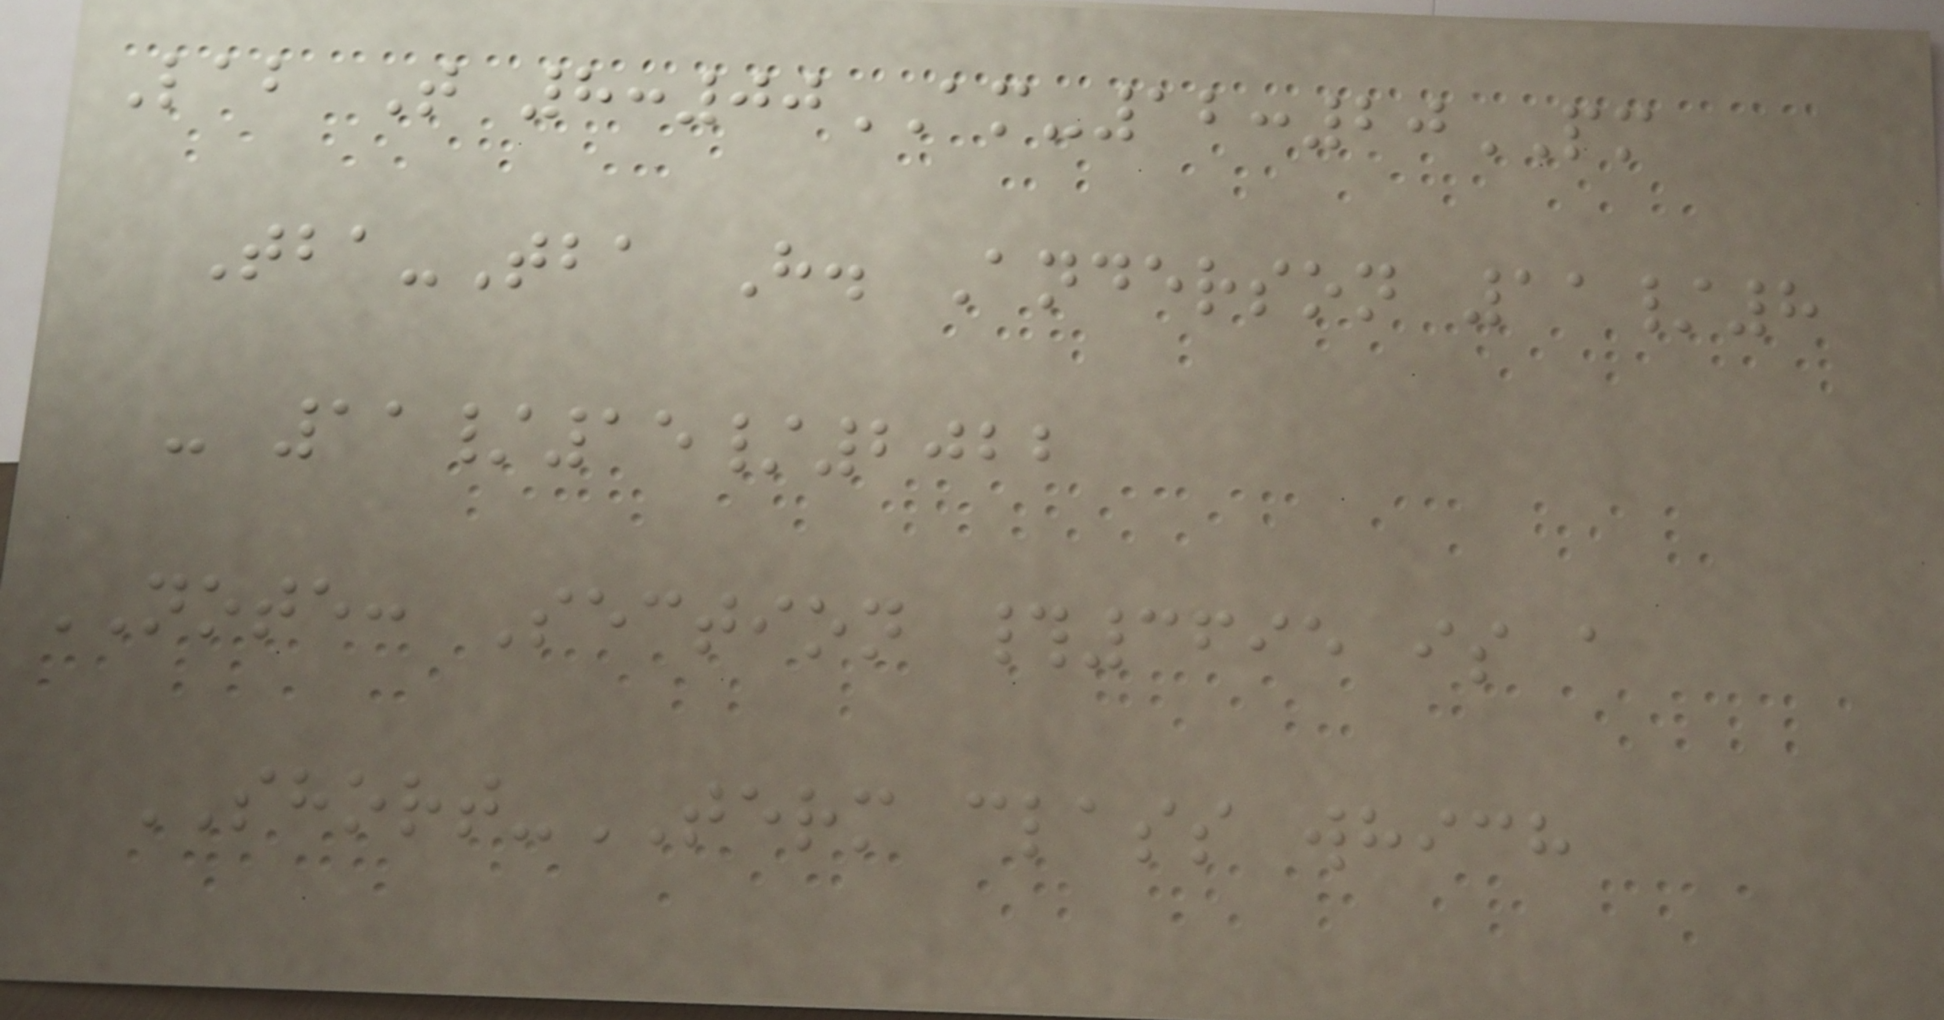Lab T 8:00AM-12:20PM
Tba-Tba H. Anderson 11/8
- 11/15/2022
NOTE: Section #3695 is a
SHORT-TERM class which
